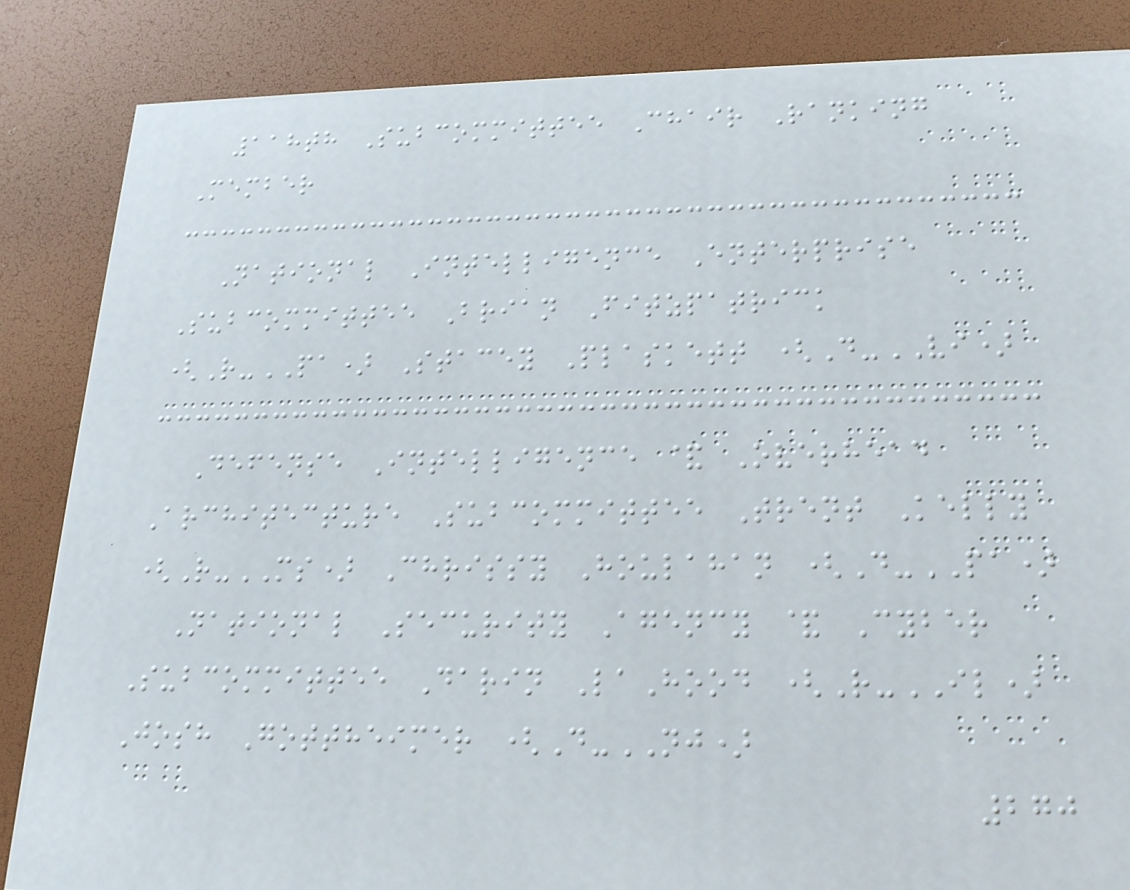118th Subcommittee Chair Ranking
Member
National Intelligence Enterprise
Subcommittee Brian Fitzpatrick
(R-PA) Stacey Plaskett (D-VI)
Defense Intelligence & Overhead
Architecture Subcommittee Trent Kelly
(R-MS) Chrissy Houlahan (D-PA)
National Security Agency & Cyber
Subcommittee Darin LaHood (R-IL)
Josh Gottheimer (D-NJ)
270
